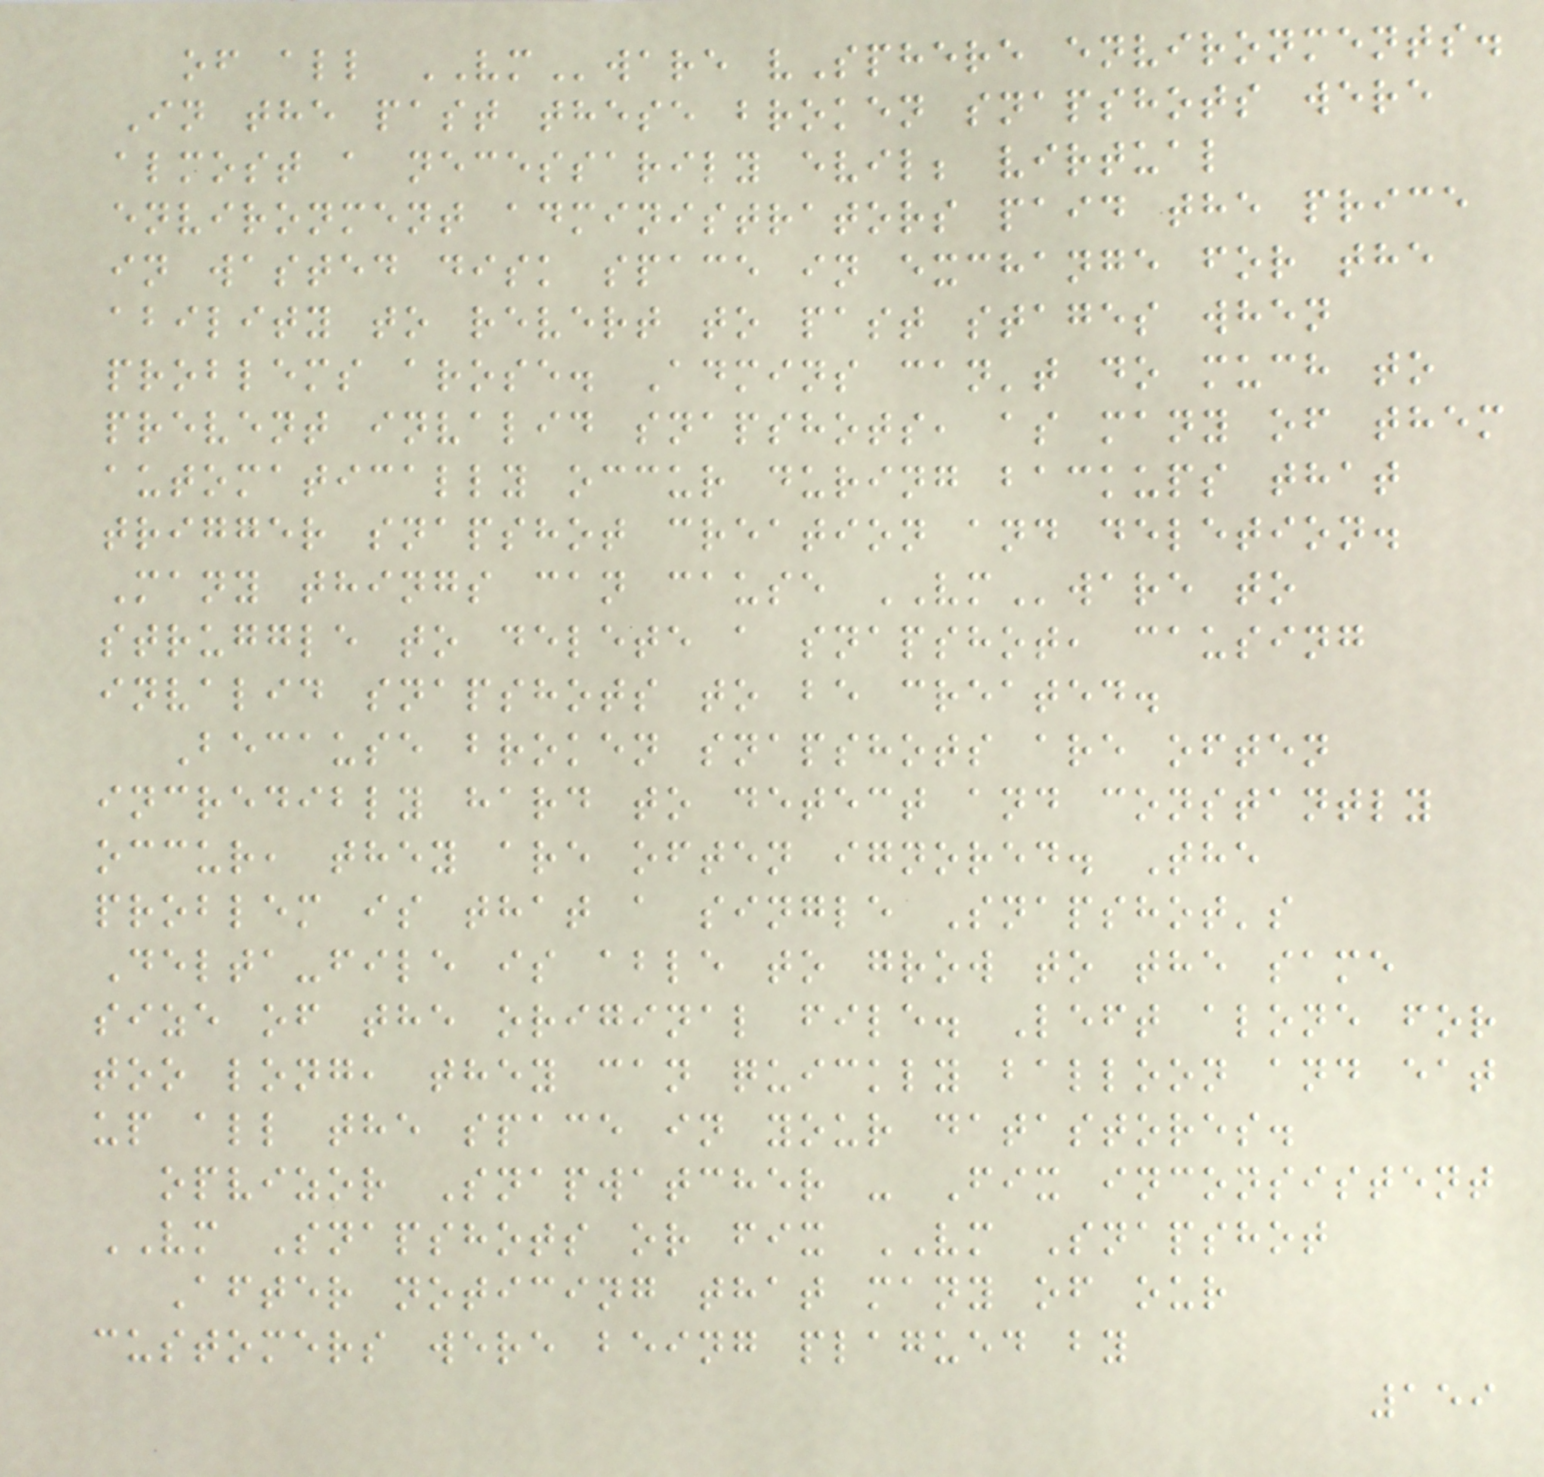of all VMware vSphere environments.
In the past these broken snapshots were
almost a necessarily evil; virtual
environment administrators paid the price
in wasted disk space in exchange for the
ability to revert to past stages when
problems arose. Admins can't do much to
prevent invalid snapshots, as many of them
automatically occur during backups that
trigger snapshot creation and deletion.
Many things can cause VMware to
struggle to delete a snapshot, causing
invalid snapshots to be created.
Because broken snapshots are often
incredibly hard to detect and constantly
occur, they are often ignored. The
problem is that a single Snapshot's
Delta-file is able to grow to the same
size of the original file. Left alone for
too long, they can quickly balloon and eat
up all the space in your datastores.
opvizor Snapwatcher - Fix inconsistent
VM Snapshots or fix VM Snapshot
After noticing that many of our
customers were being plagued by
159
